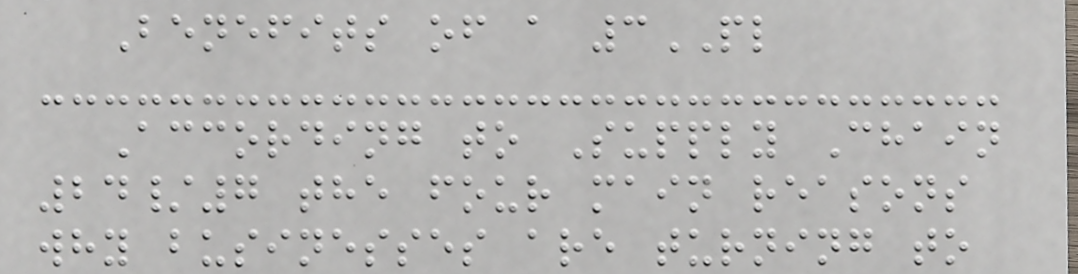Benefits of a 3PL
According to Supply Chain
24/7 the four main reasons
why businesses are turning to
